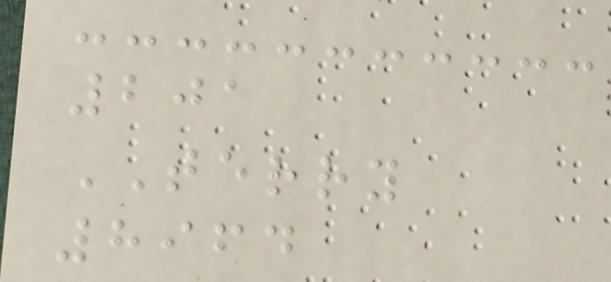201
TERRY
8964
